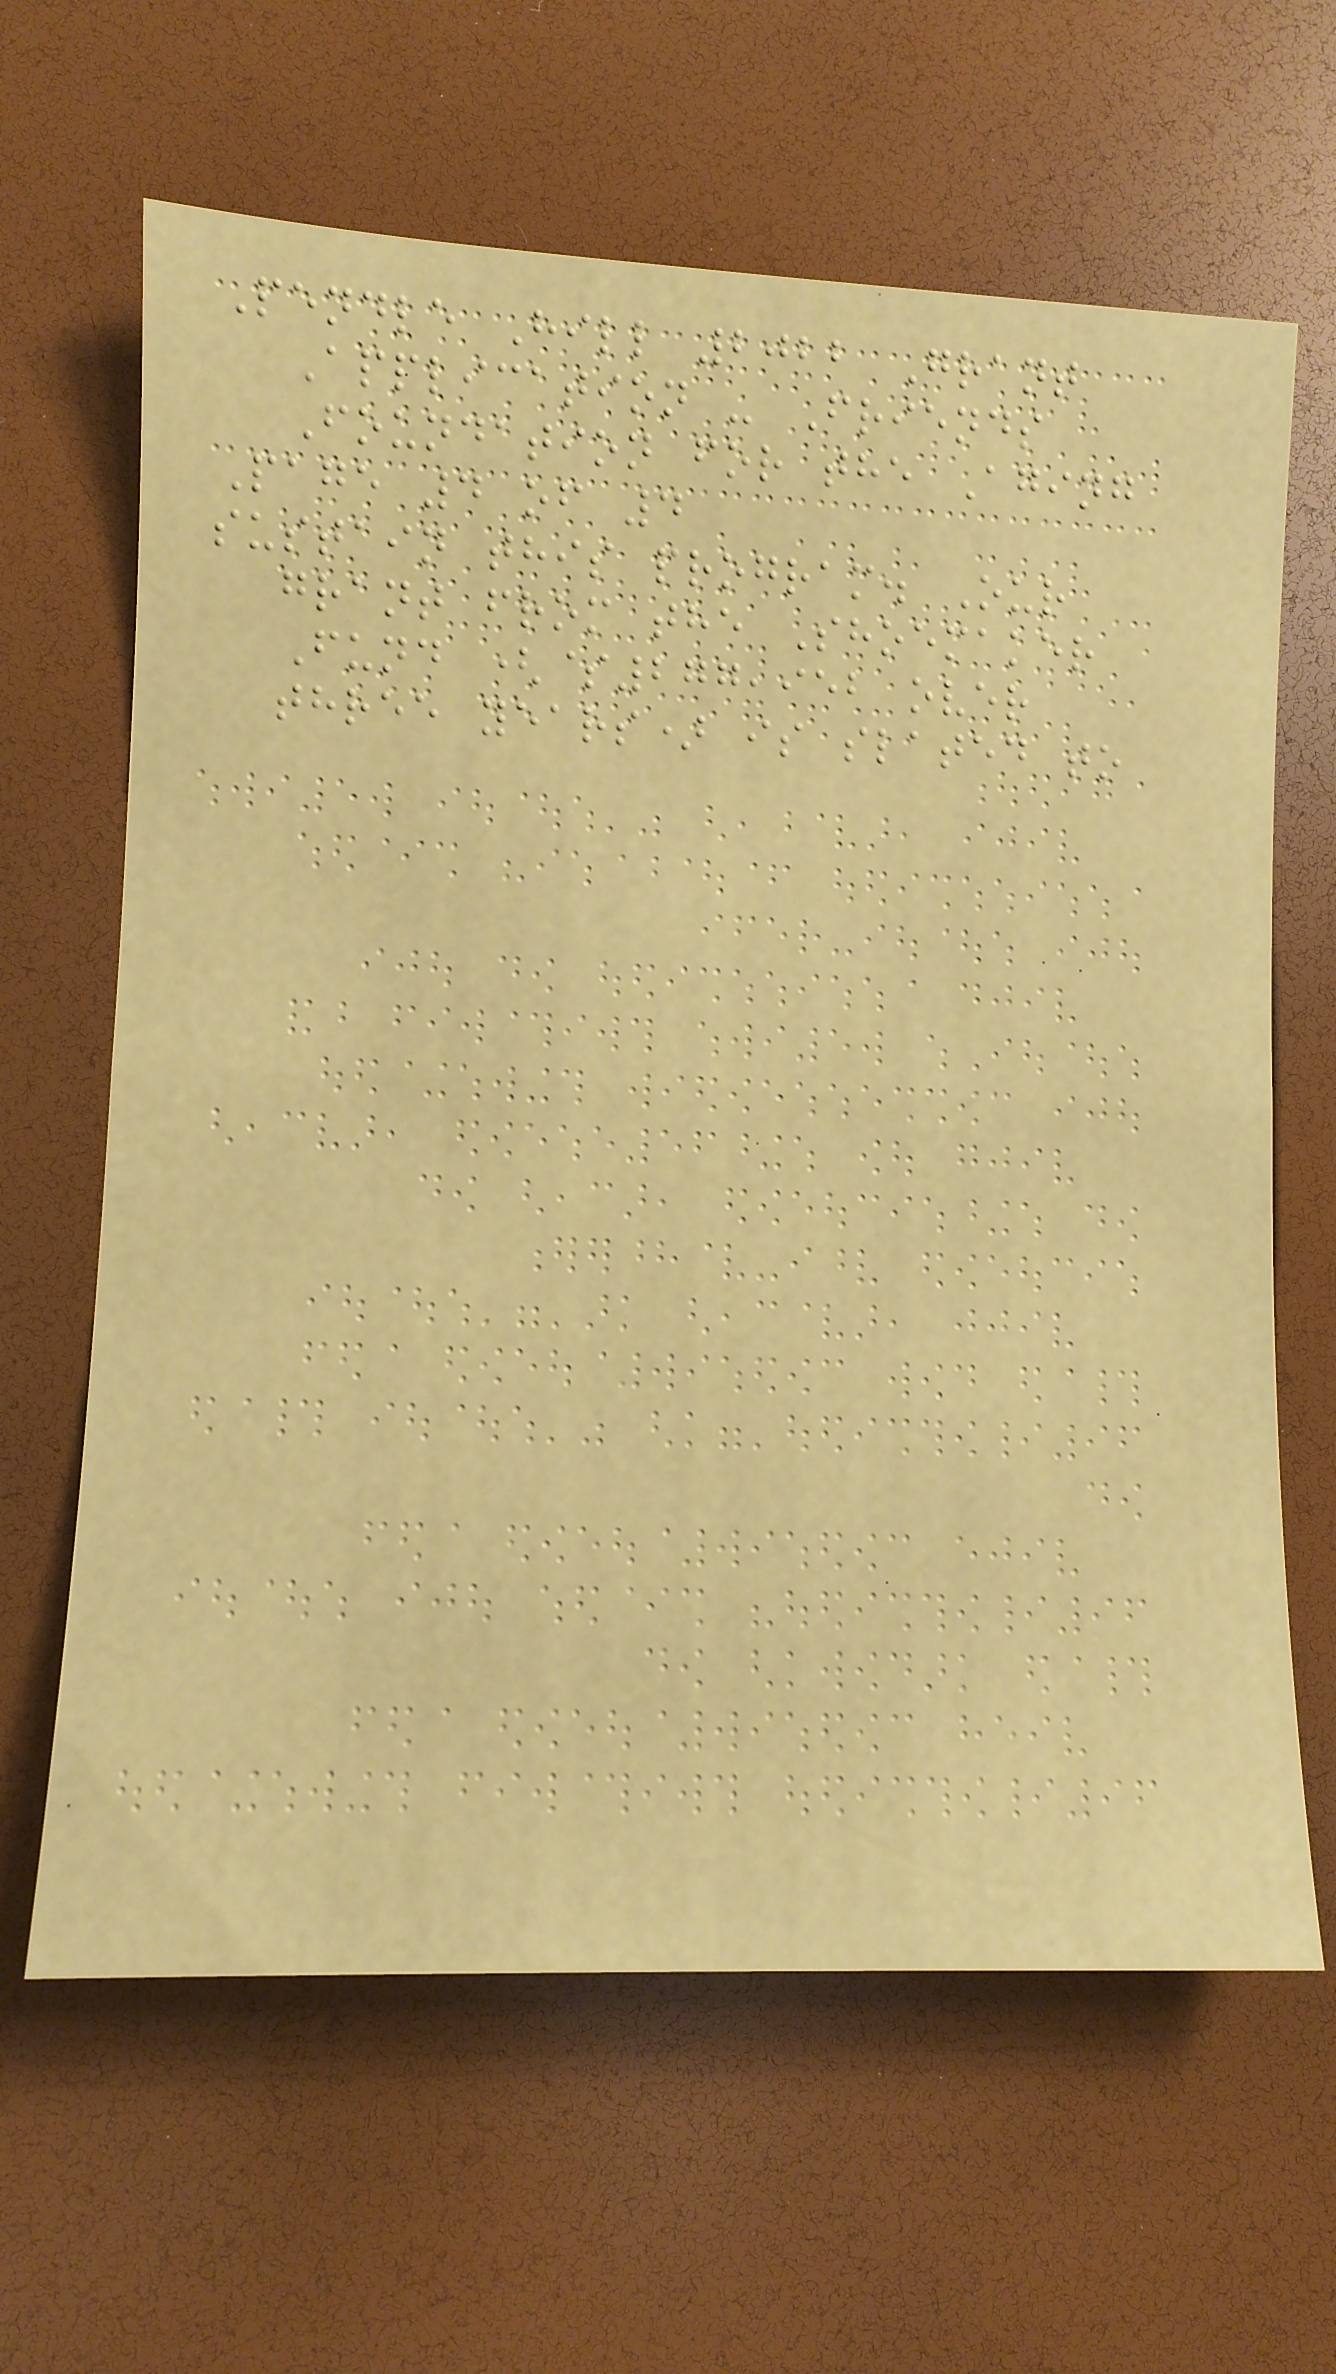Pendle Hill 2022 Grant
Application - Friends
Foundation for the Aging
Page 4 of 4
sustain this program. Our
grant from the Shoemaker
Fund ($277,952 over
three years) is slated to
